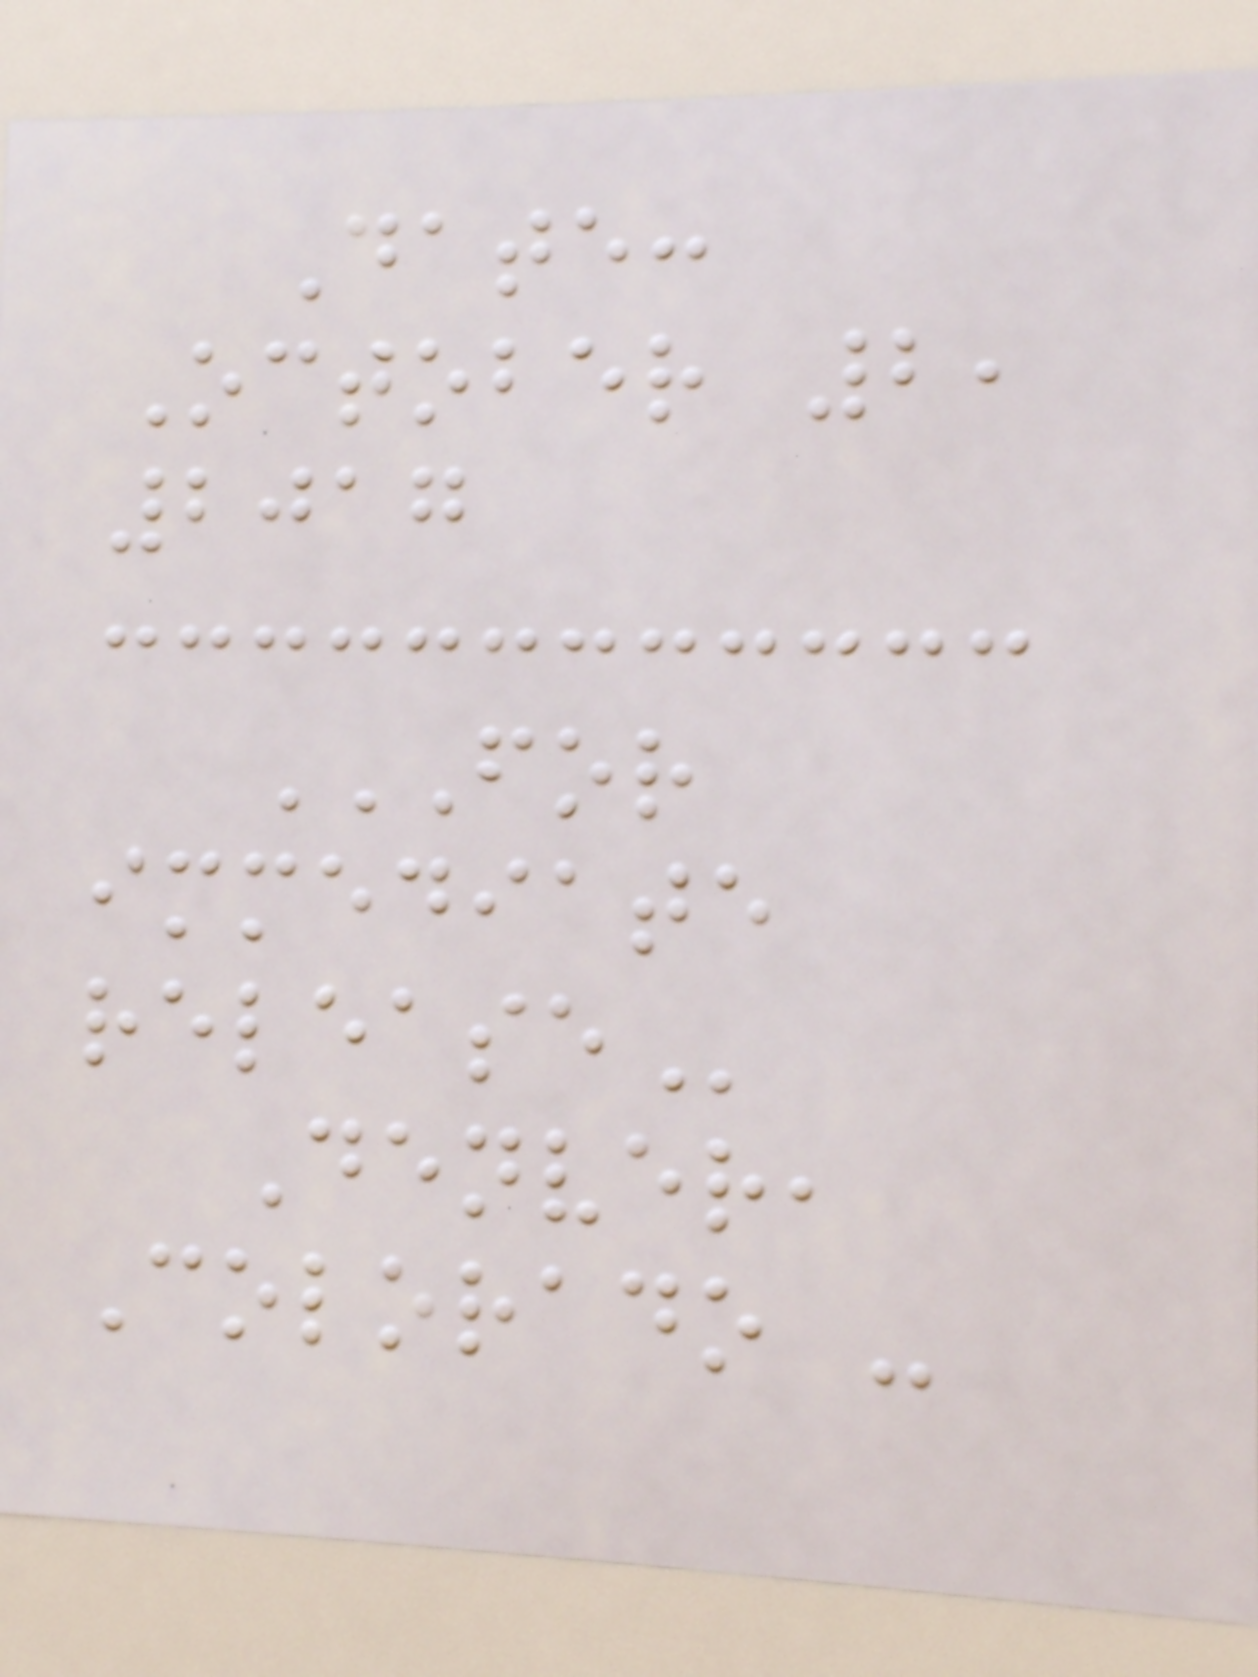Date:
October 2,
2017
FOR
IMMEDIATE
RELEASE
Denver,
Colorado -
